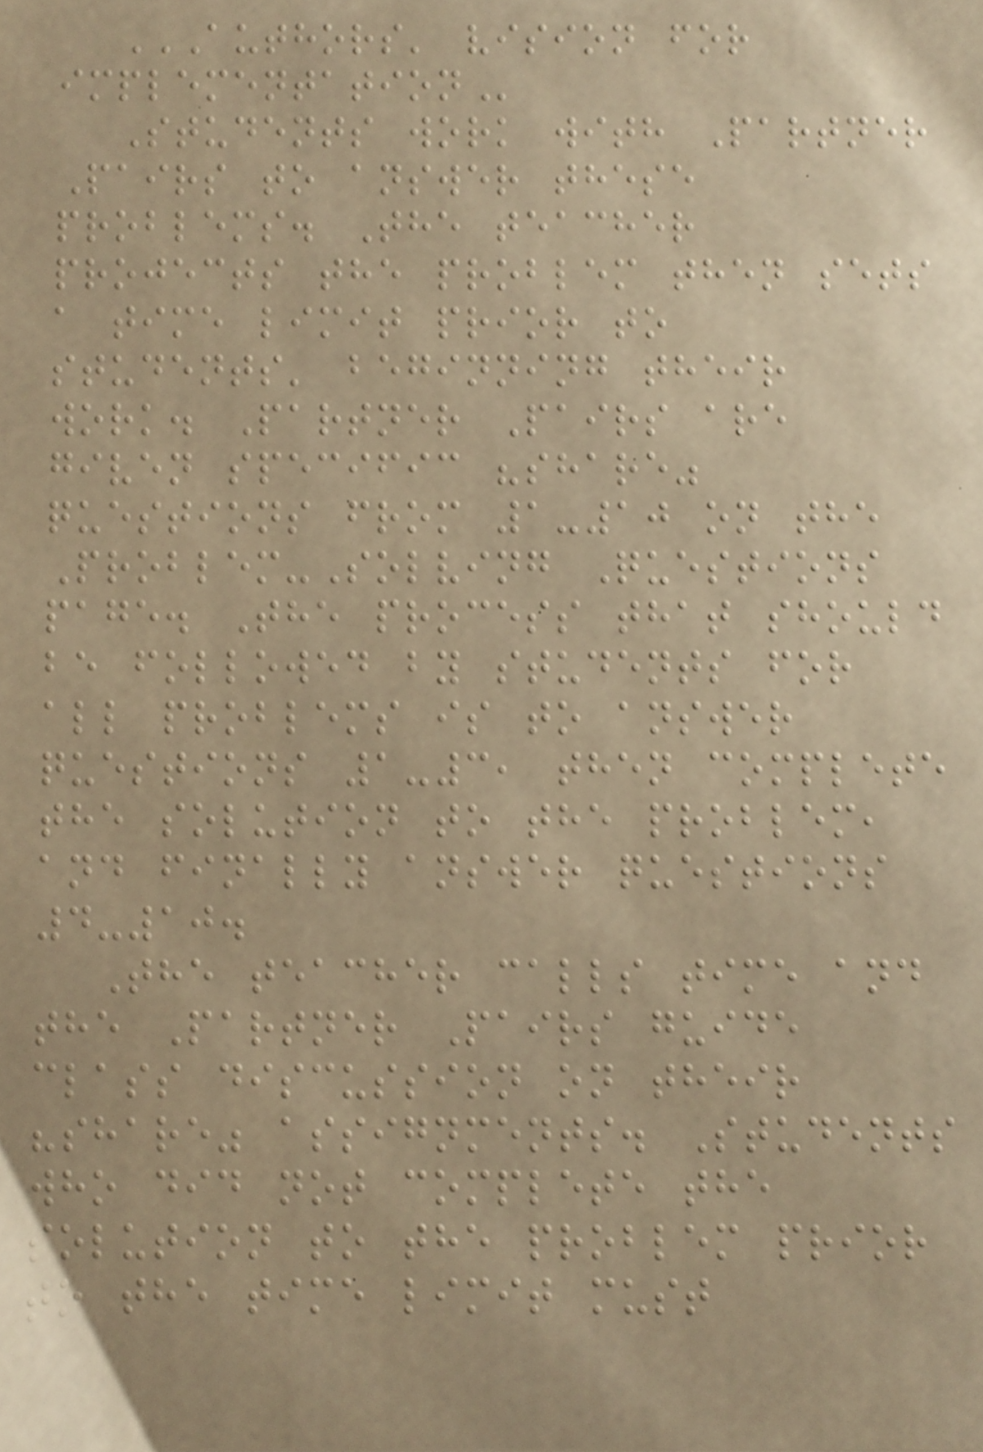AUTHORS' VISION FOR
IMPLEMENTATION
Students work with Partner
Pairs to answer these
problems. The teacher
projects the problem then sets
a time limit prior to
students' beginning their
work. Partner Pairs are
given specific "share"
questions from 1-10 on the
Problem-Solving Questions
page. The process that should
be followed by students for
all problems is to answer
questions 1-3, then complete
the solution to the problem,
and finally answer questions
4-10.
The teacher calls time and
the Partner Pairs guide
class discussion on their
"share" assignments. Students
who did not complete the
solution to the problem prior
to the time limit must
